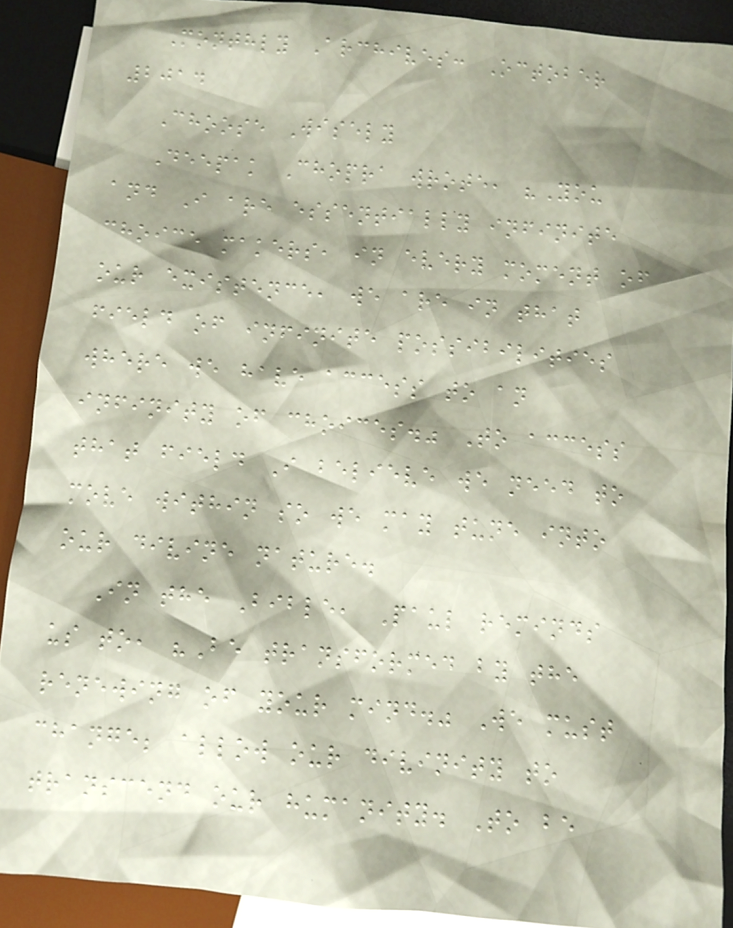Monthly Archives: October
2014
Choose Wisely
Deepak Chopra wrote, "You
and I are essentially infinite
choice makers, in every moment of
our existence, we are in that
field of infinite possibilities
where we have access to an
infinity of choices." To access
that field I believe we need to
move within so we may tune into
our divine nature.
In the Bible, Paul reminds
us to, "Be transformed by the
renewing of your mind." We must
change; allow our divinity to
transcend our humanity. To be
